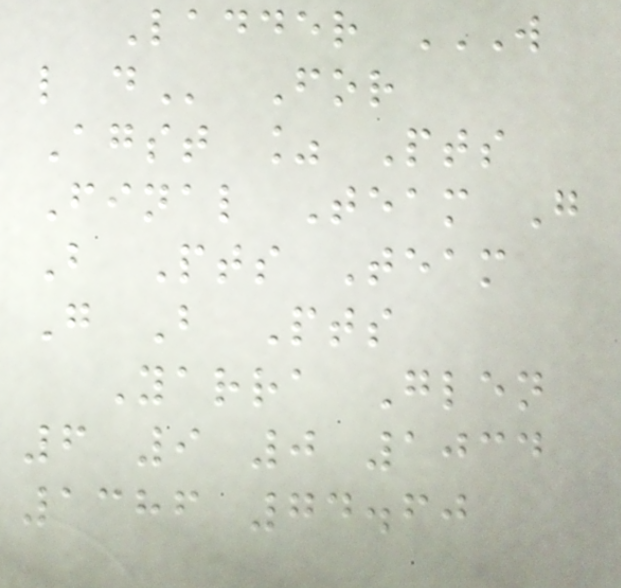Ladder W
L D For
Agst % Pts
Final Team G
B Pts Team
G B Pts
Yarra Glen
6 9 0 1034
1386 74.60
